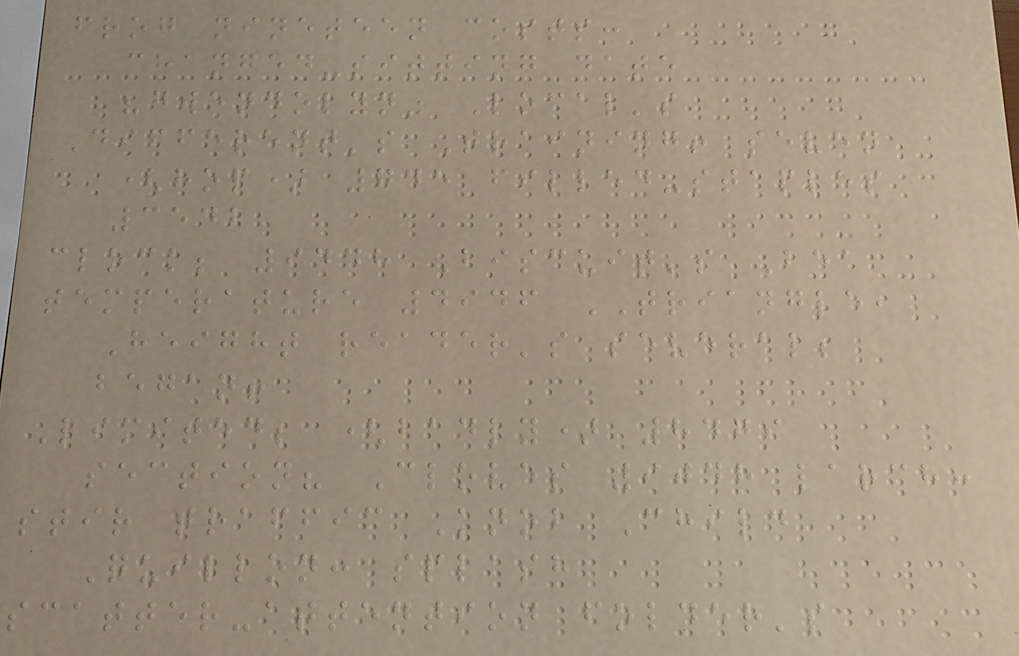frog nineteen costs:
changed-sitting date
"gwendolyn" Local's
Different's Training! seven
(hop) 745 filled-staples
3542
clock; 9448 Biscuit's Bea
temperature 4946 TRIANGLE,
Height reader's several;
began!
Limited; (badly) 8479
section? Cloves 9048 larch:
stir traffic Knob Child
Quillon: splash
scatter-attention folder's
